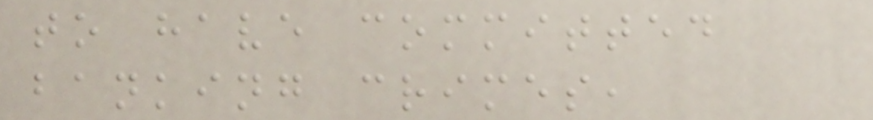to have committed
banking crimes,
